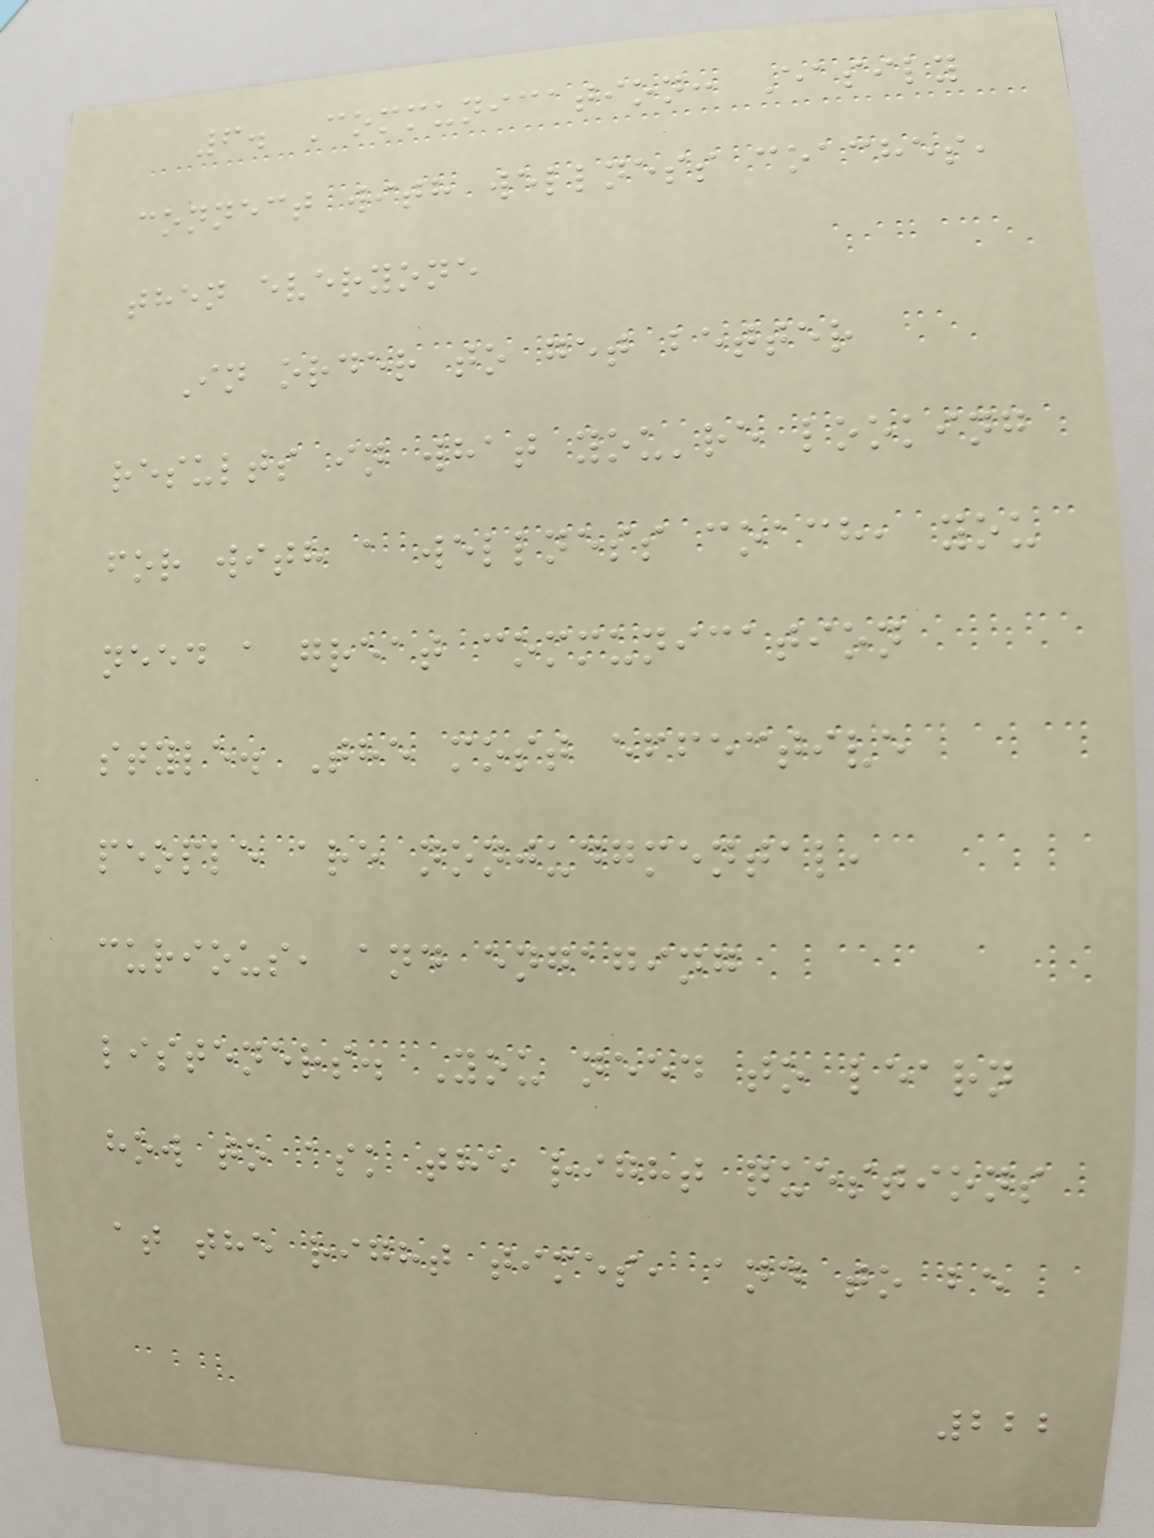6. Communication: Easily
connect with wellness coaches,
then everyone
In order to get better
results in what you're looking
for with a wellness coach, you
need a great communication
style. The most effective
people are nonjudgmental,
curious, and engaging
listeners. You need to learn
how to ask the right questions
at the right times, and to be
222
